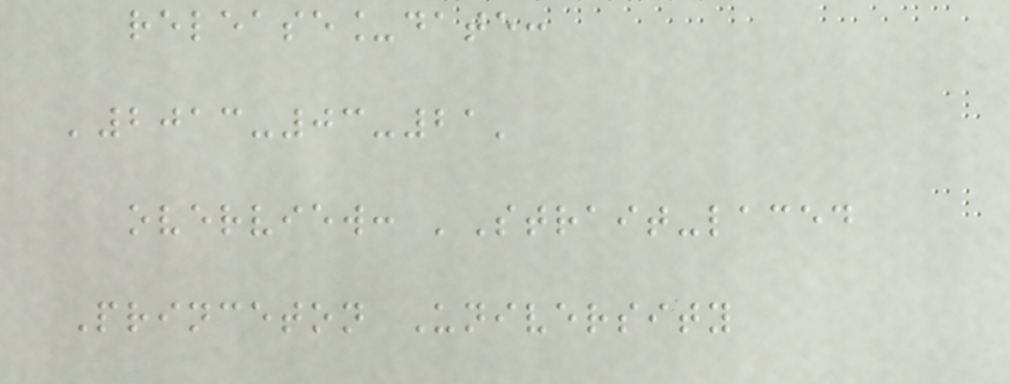release_date:
'2013-03-21'
overview: 'Strait-laced
Princeton University
